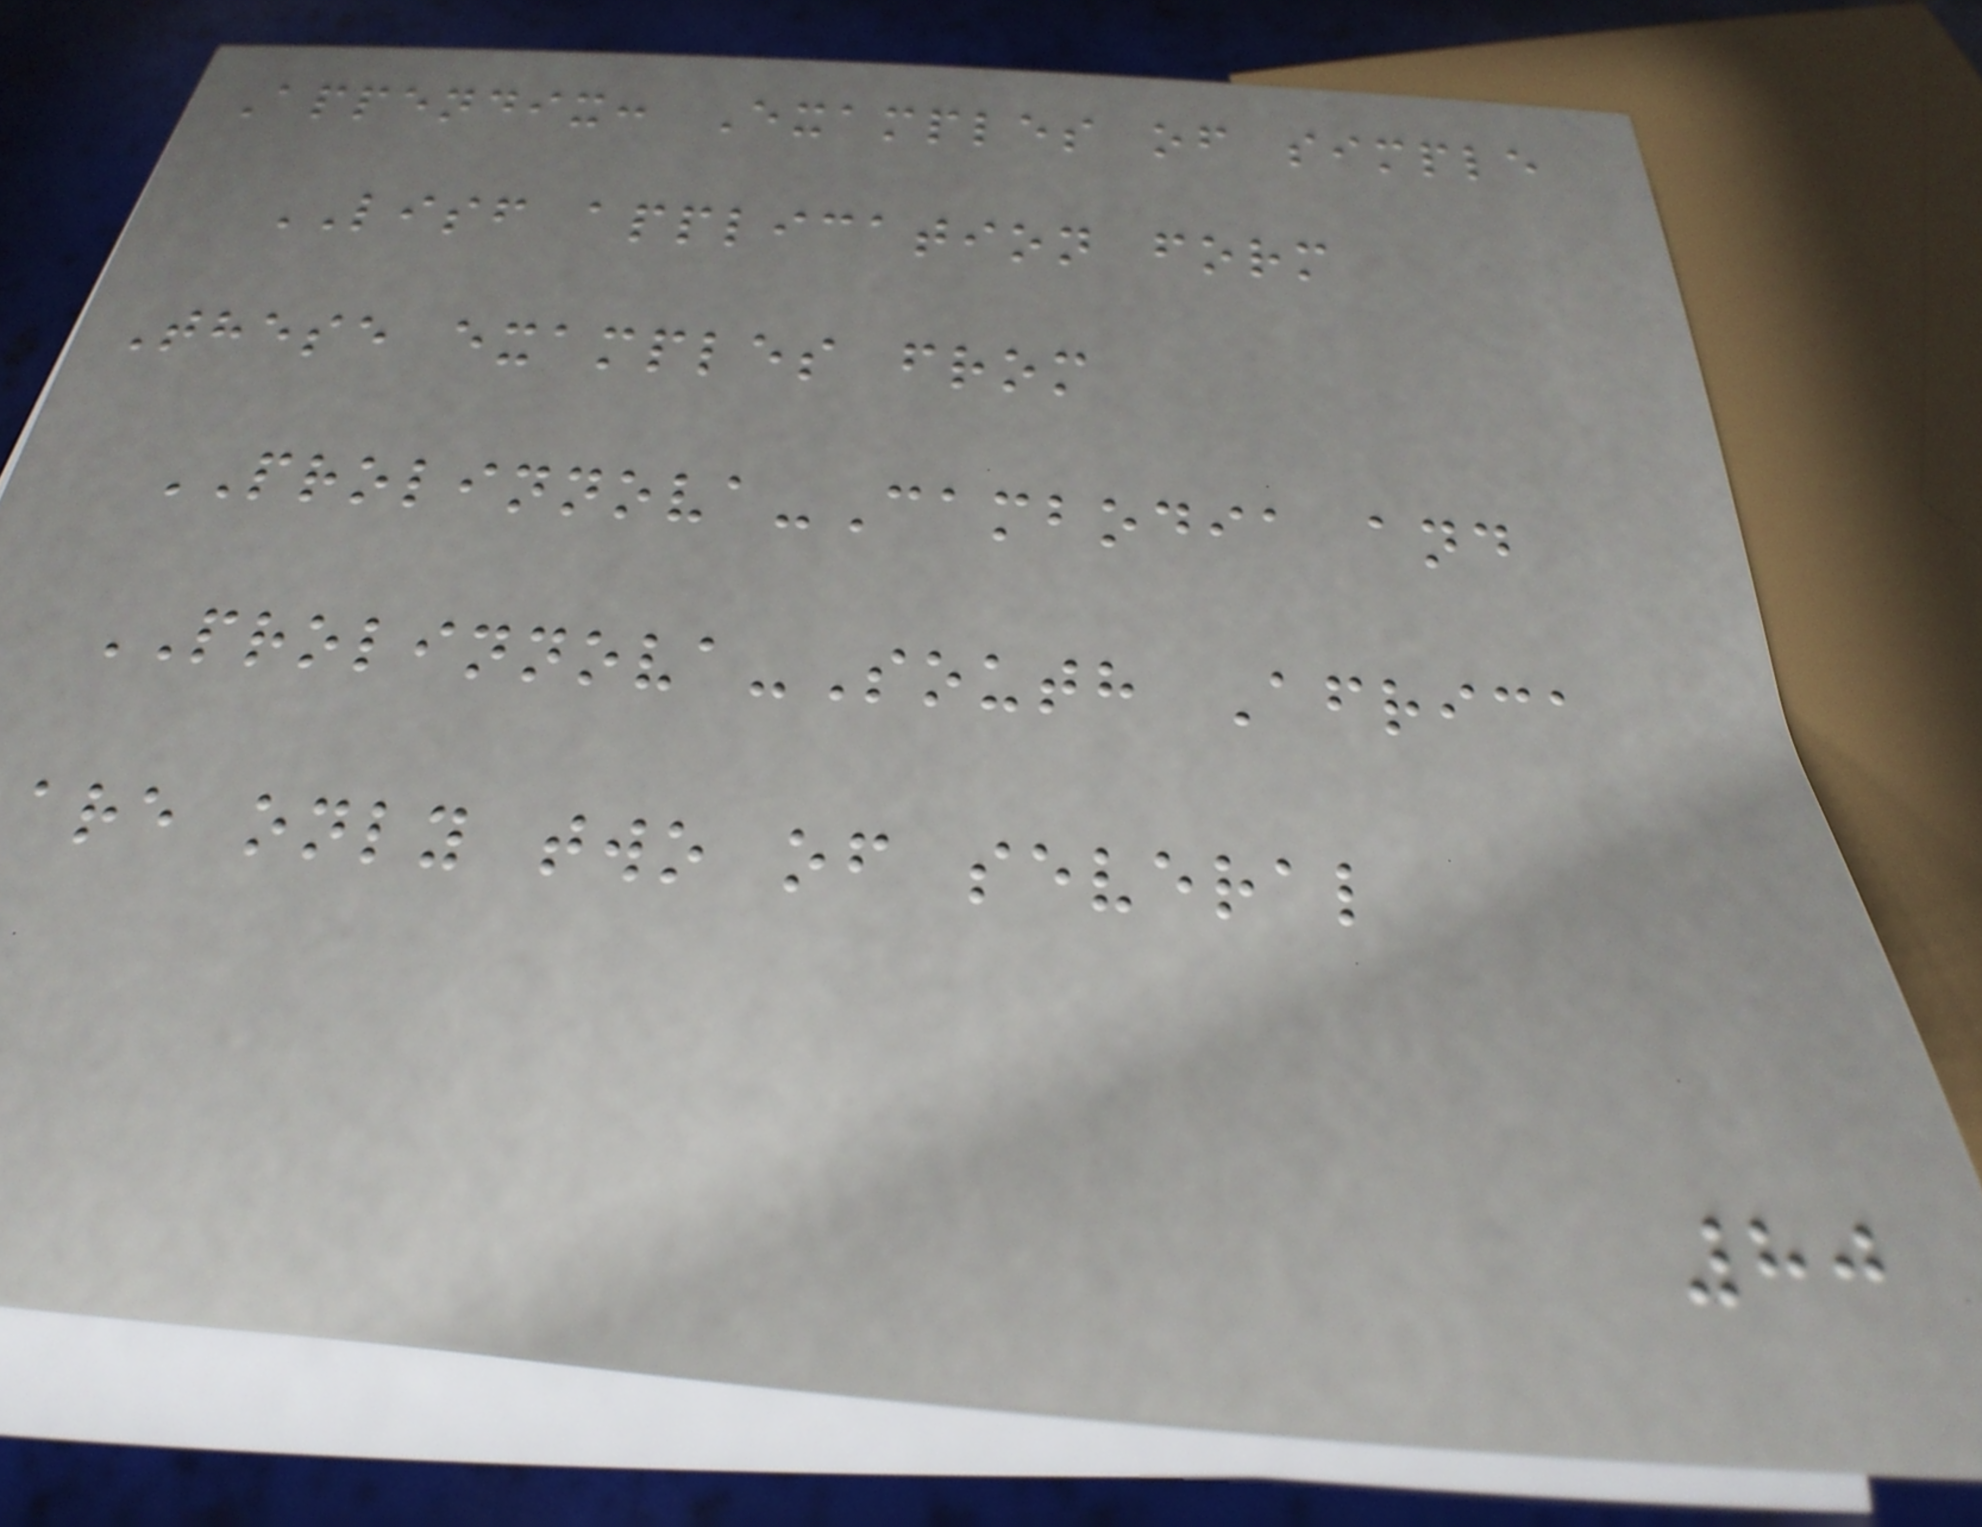Appendix: Examples of simple
LISF application form
These examples from
PROLINNOVA-Cambodia and
PROLINNOVA-South Africa
are only two of several
80
